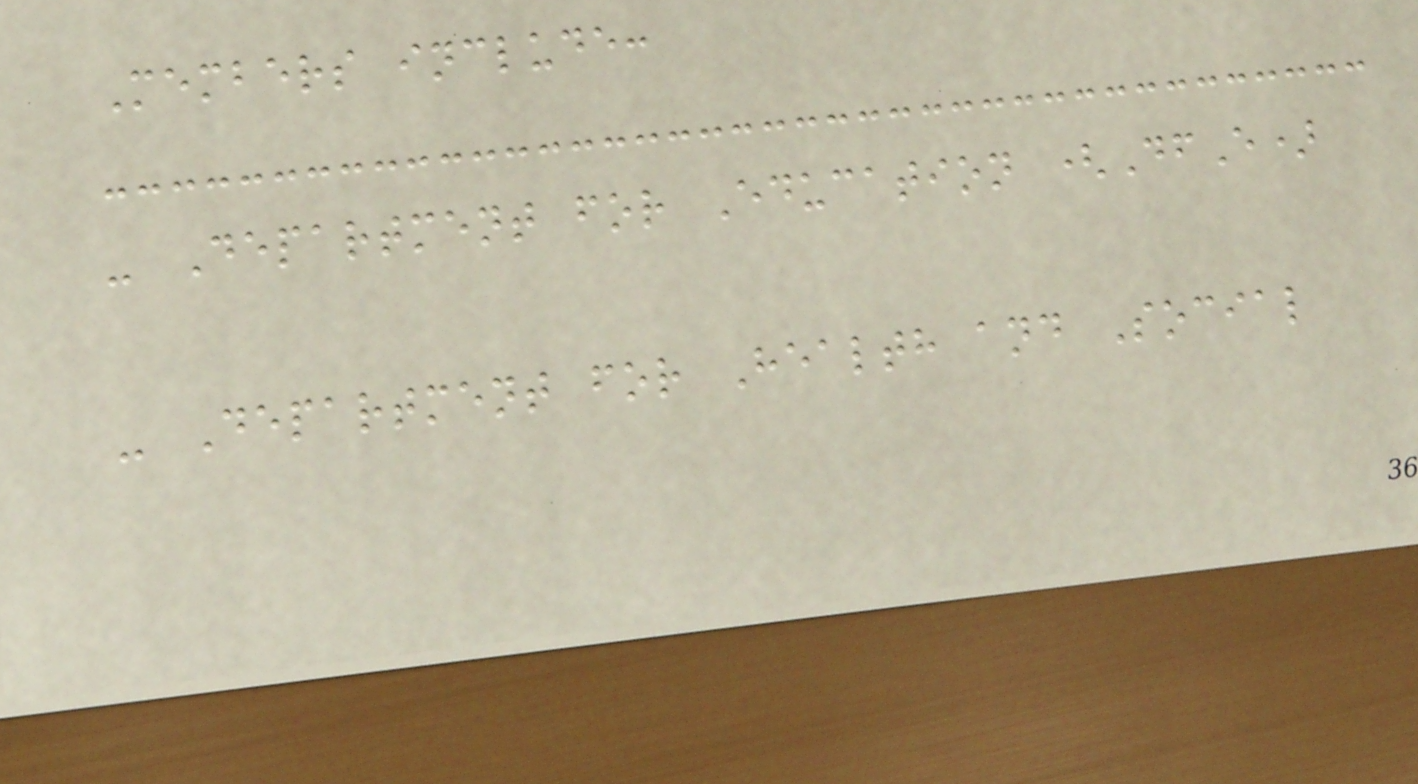Members include:
- Department for Education (DfE)
- Department for Health and Social
